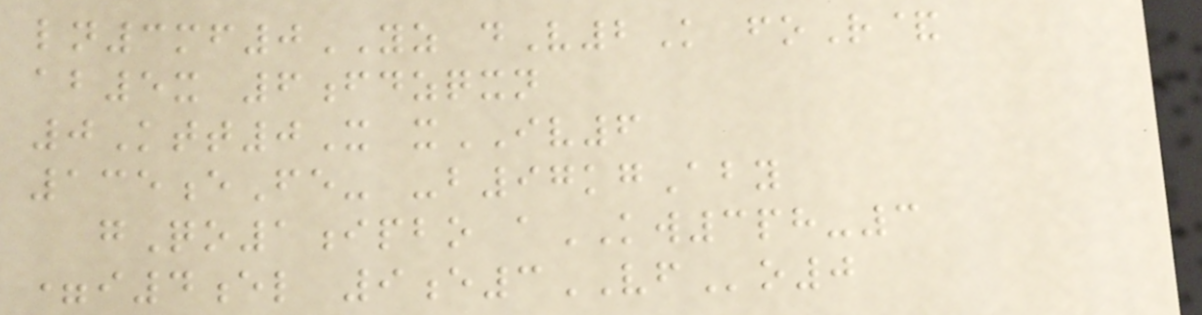ln3mf0YZ dV2K foR&
ab5x 6fdzqxn
0Ktt0X xIV6
135eFe- -b97kgAby
gQo1ipbo aKW3ph-3
=i4el 9e3VFo0
